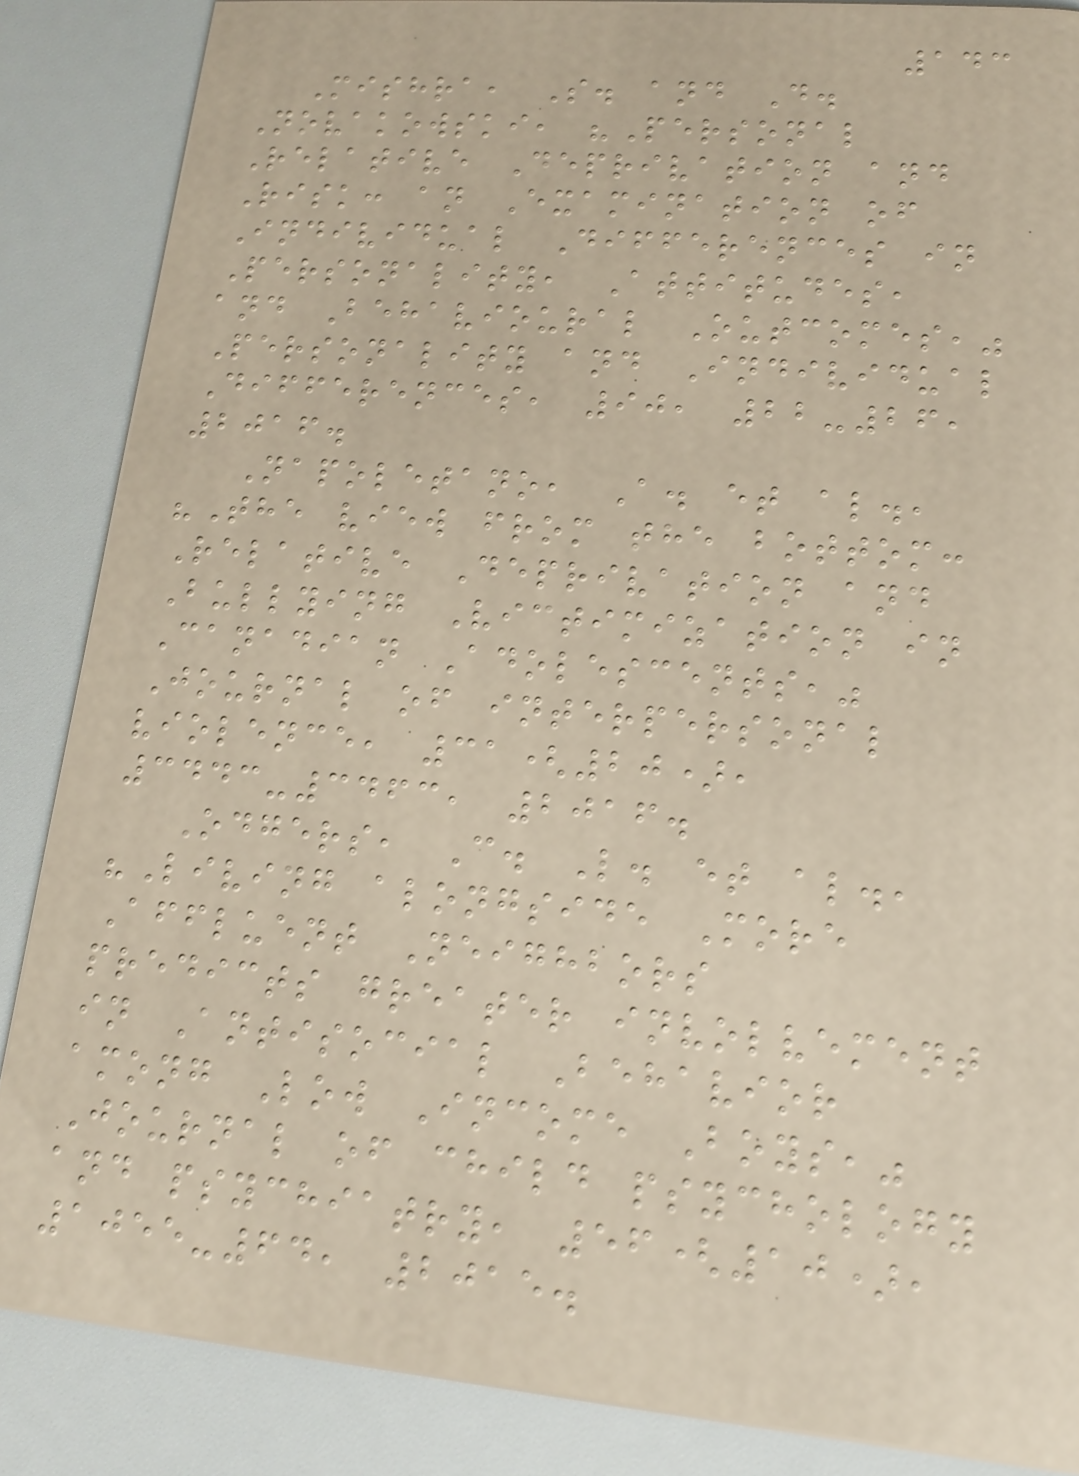143
Mishra, S. and D.
Novakowski, "Personal
Relative Deprivation and
Risk: an Examination of
Individual Differences in
Personality, Attitudes,
and Behavioural Outcomes,"
Personality and Individual
Differences, 90, 22-26,
2016.
Napoletano, A. et al.,
"The view from the bottom:
Relative Deprivation and
Bullying Victimization in
Canadian Adolescents,"
Journal of interpersonal
violence, 31(20),
3443-3463, 2016.
Odgers, C. L. et al.,
"Living alongside More
Affluent Neighbors
predicts greater involvement
in Antisocial Behavior
among Low Income Boys,"
Journal of child psychology
and psychiatry, 56(10),
1055-64, 2015.
